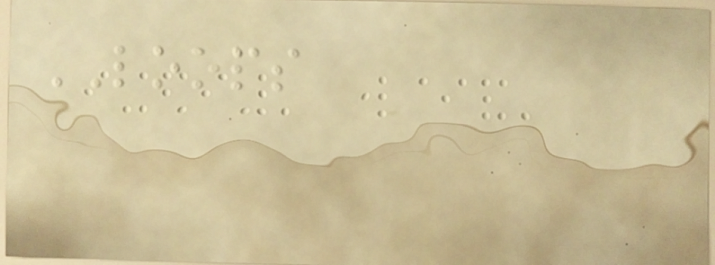LOOPS
